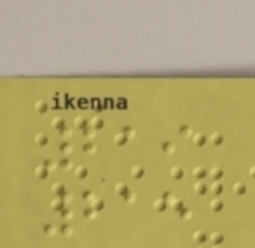219
215
